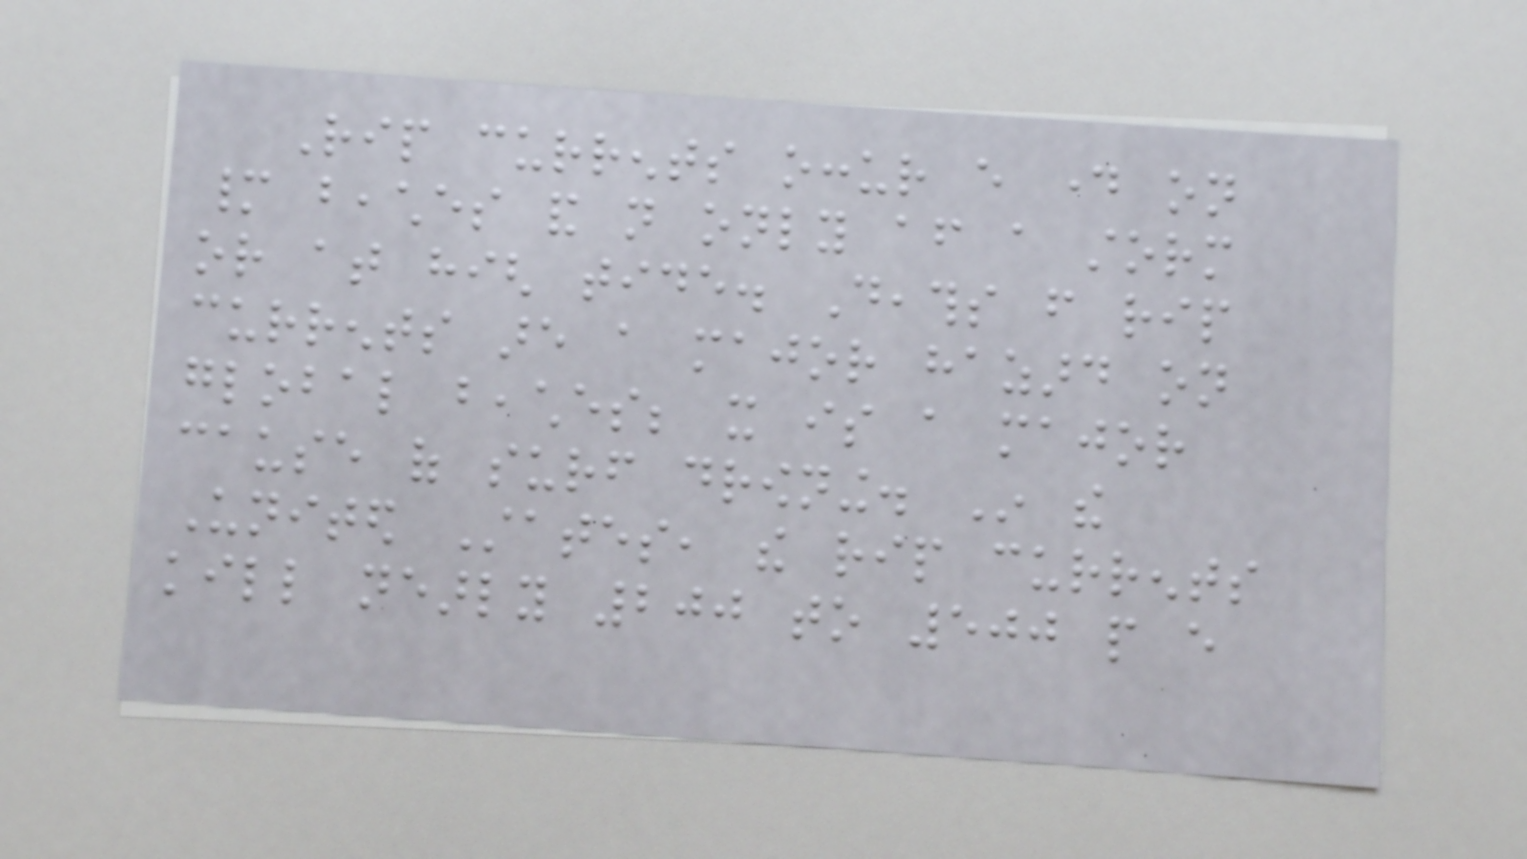Rip currents occur every day on
many beaches and not only after a storm
or at high tide. Deaths from rip
currents are a major hazard on
global beaches; it is a major
cause of surf drowning. In the
United States, the rip currents
kill nearly 200 to 500 people every
